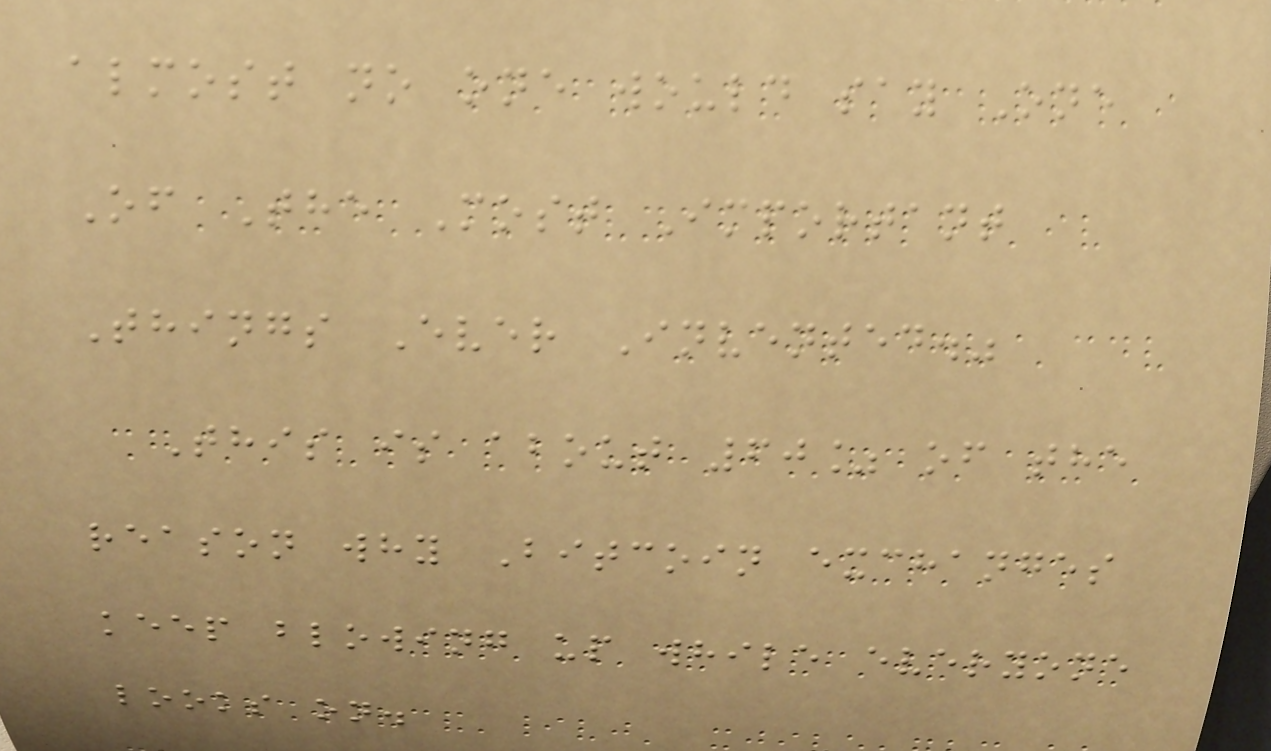almost no one would say One
Of The Most Important
Things Ever Invented."
This is about 60% of the
reason why Bitcoin exchanges
keep blowing up while everyone
looks on.
